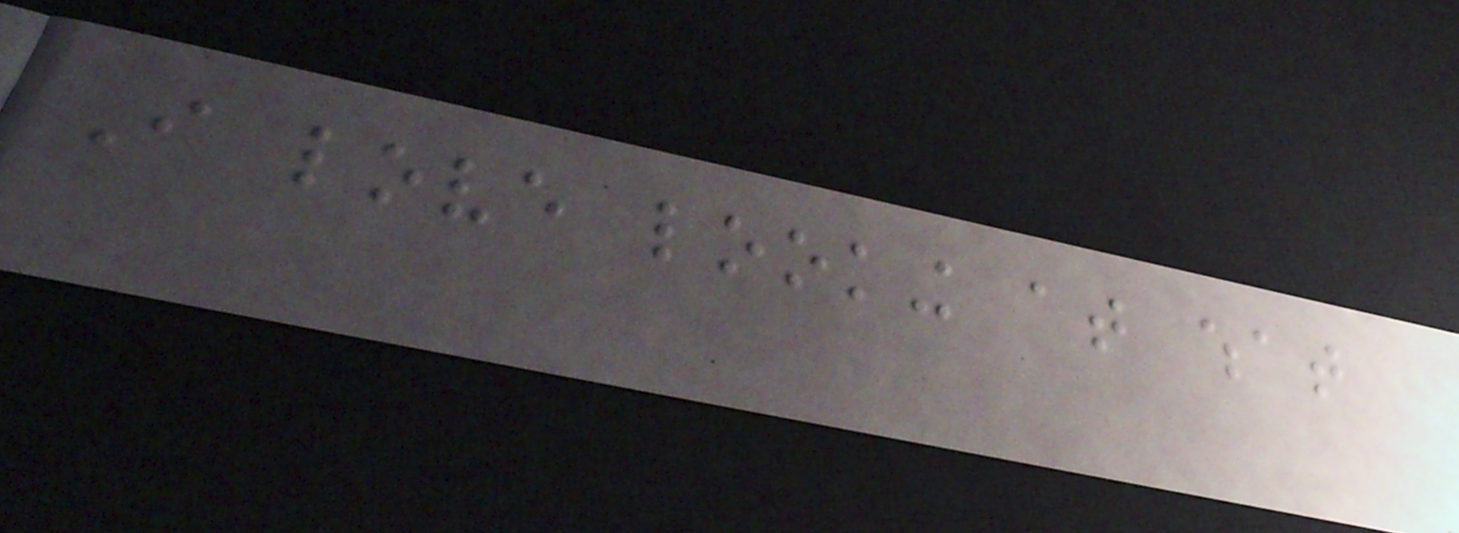I love looking at what
